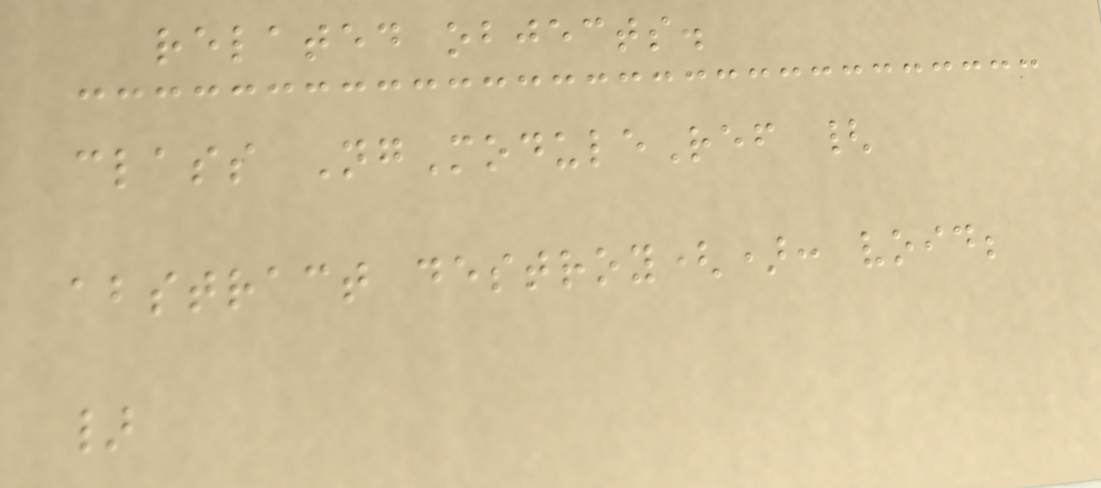related objects.
class NgModuleRef {
abstract destroy(): void;
}
